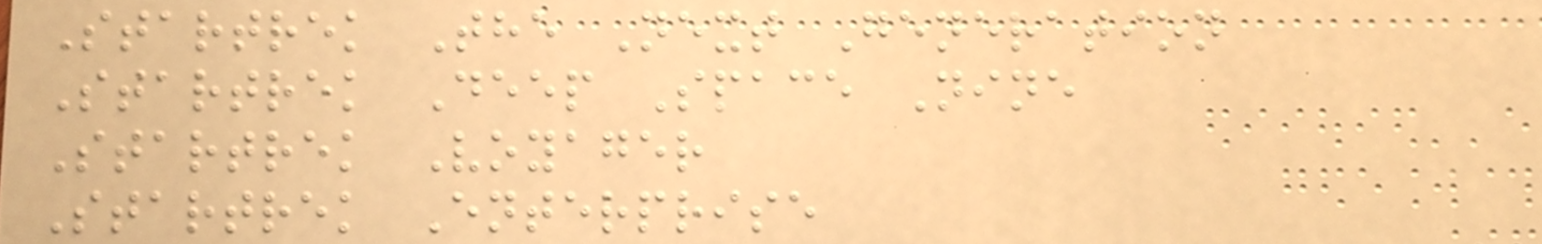Startrek The Next Generation
Startrek Deep Space Nine
Startrek Voyager
Startrek Enterprise
